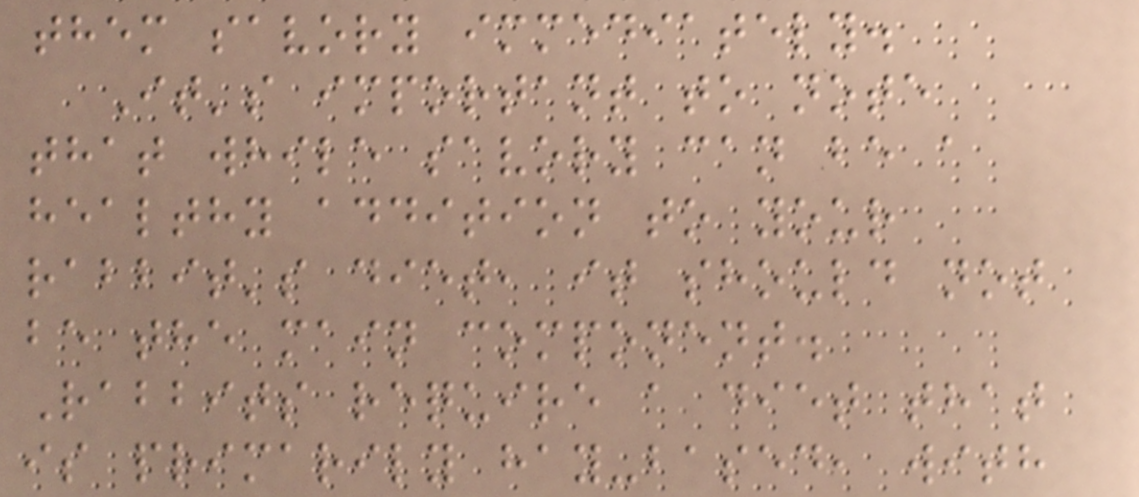them savory immediately.
It's important to note
that while savory can be a
healthy addition to your
rabbit's diet, it should not
be the main component.
Rabbits require a diet that
is primarily hay-based, with
